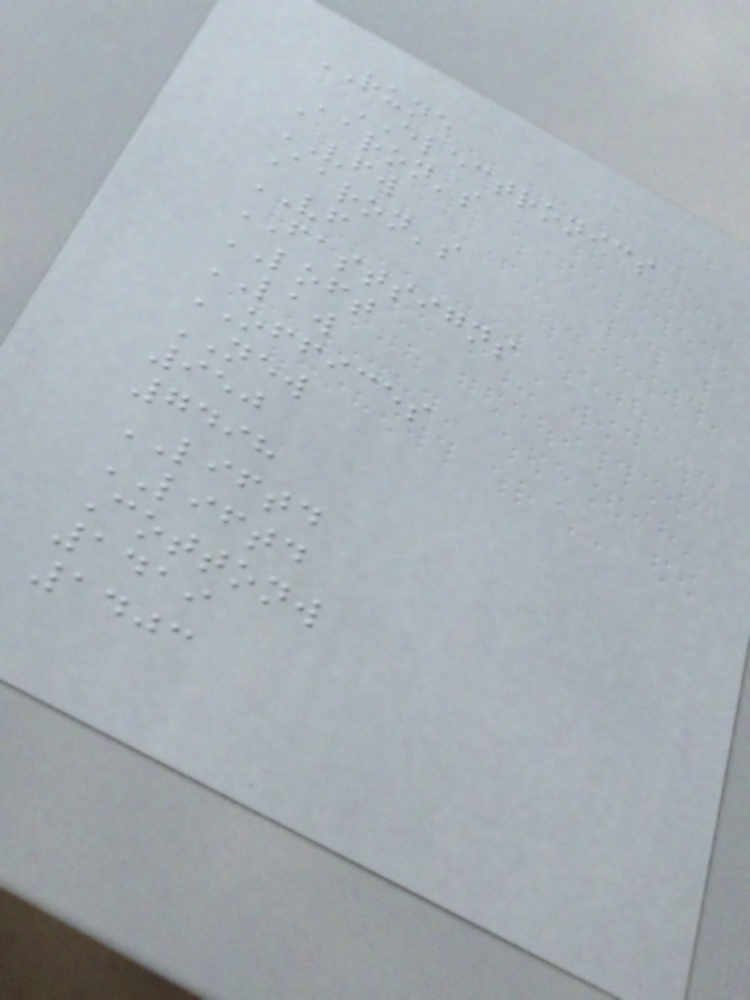RUNE
ELECTRONICS
Aaron's
VFW
Aaron's
VF
FASTSIGNS
LOFT
LAW
OFFICES
NEW
950
7498
LIFTD
LIFTD
Cottonw
1419
1403
